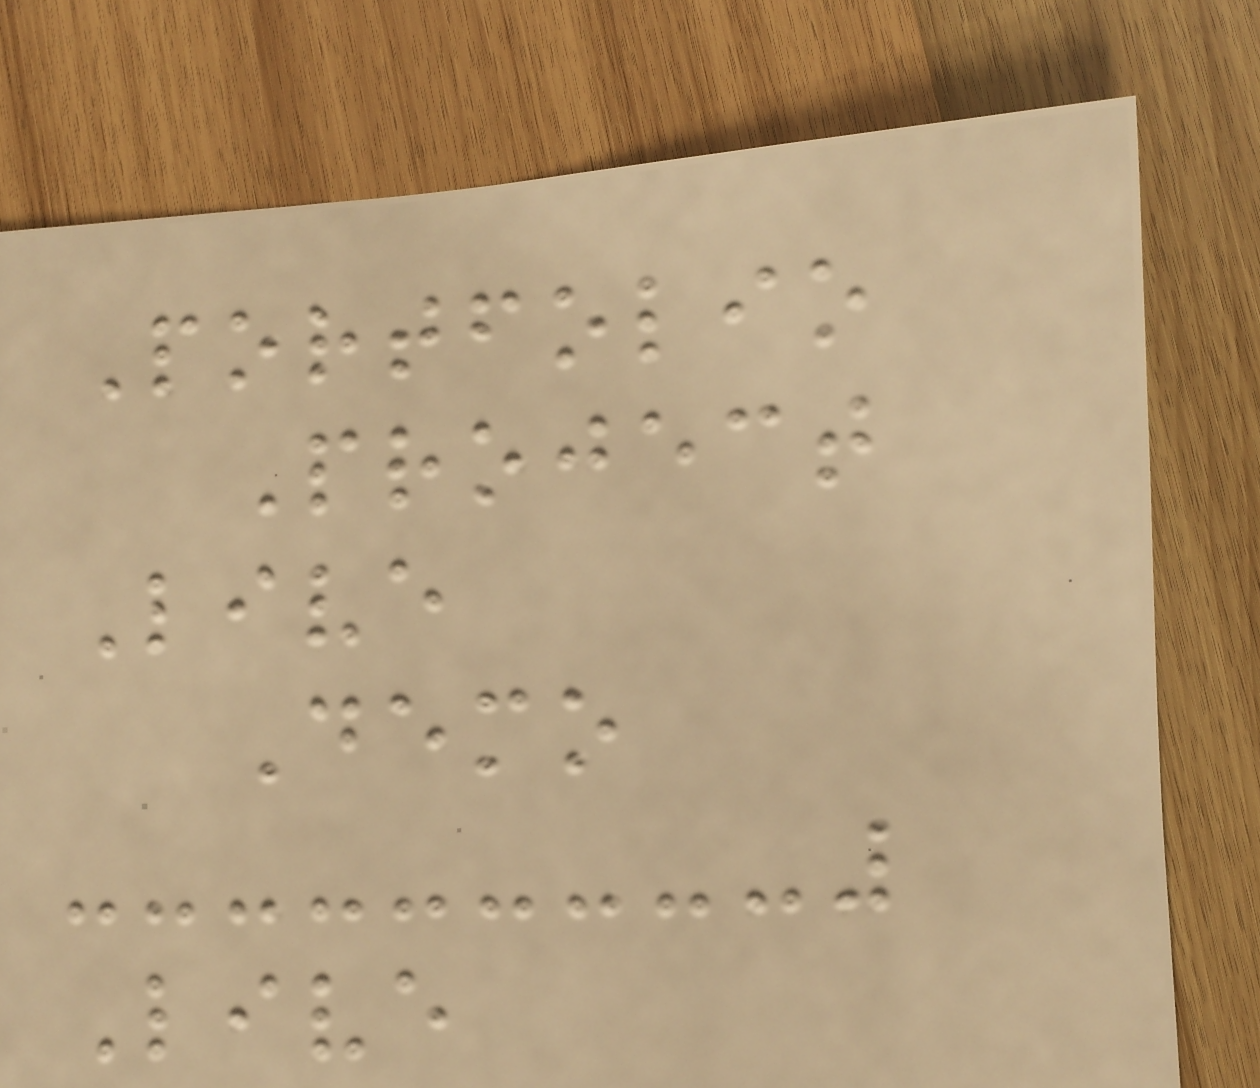Portfolio
Project
Live
Demo
Live
